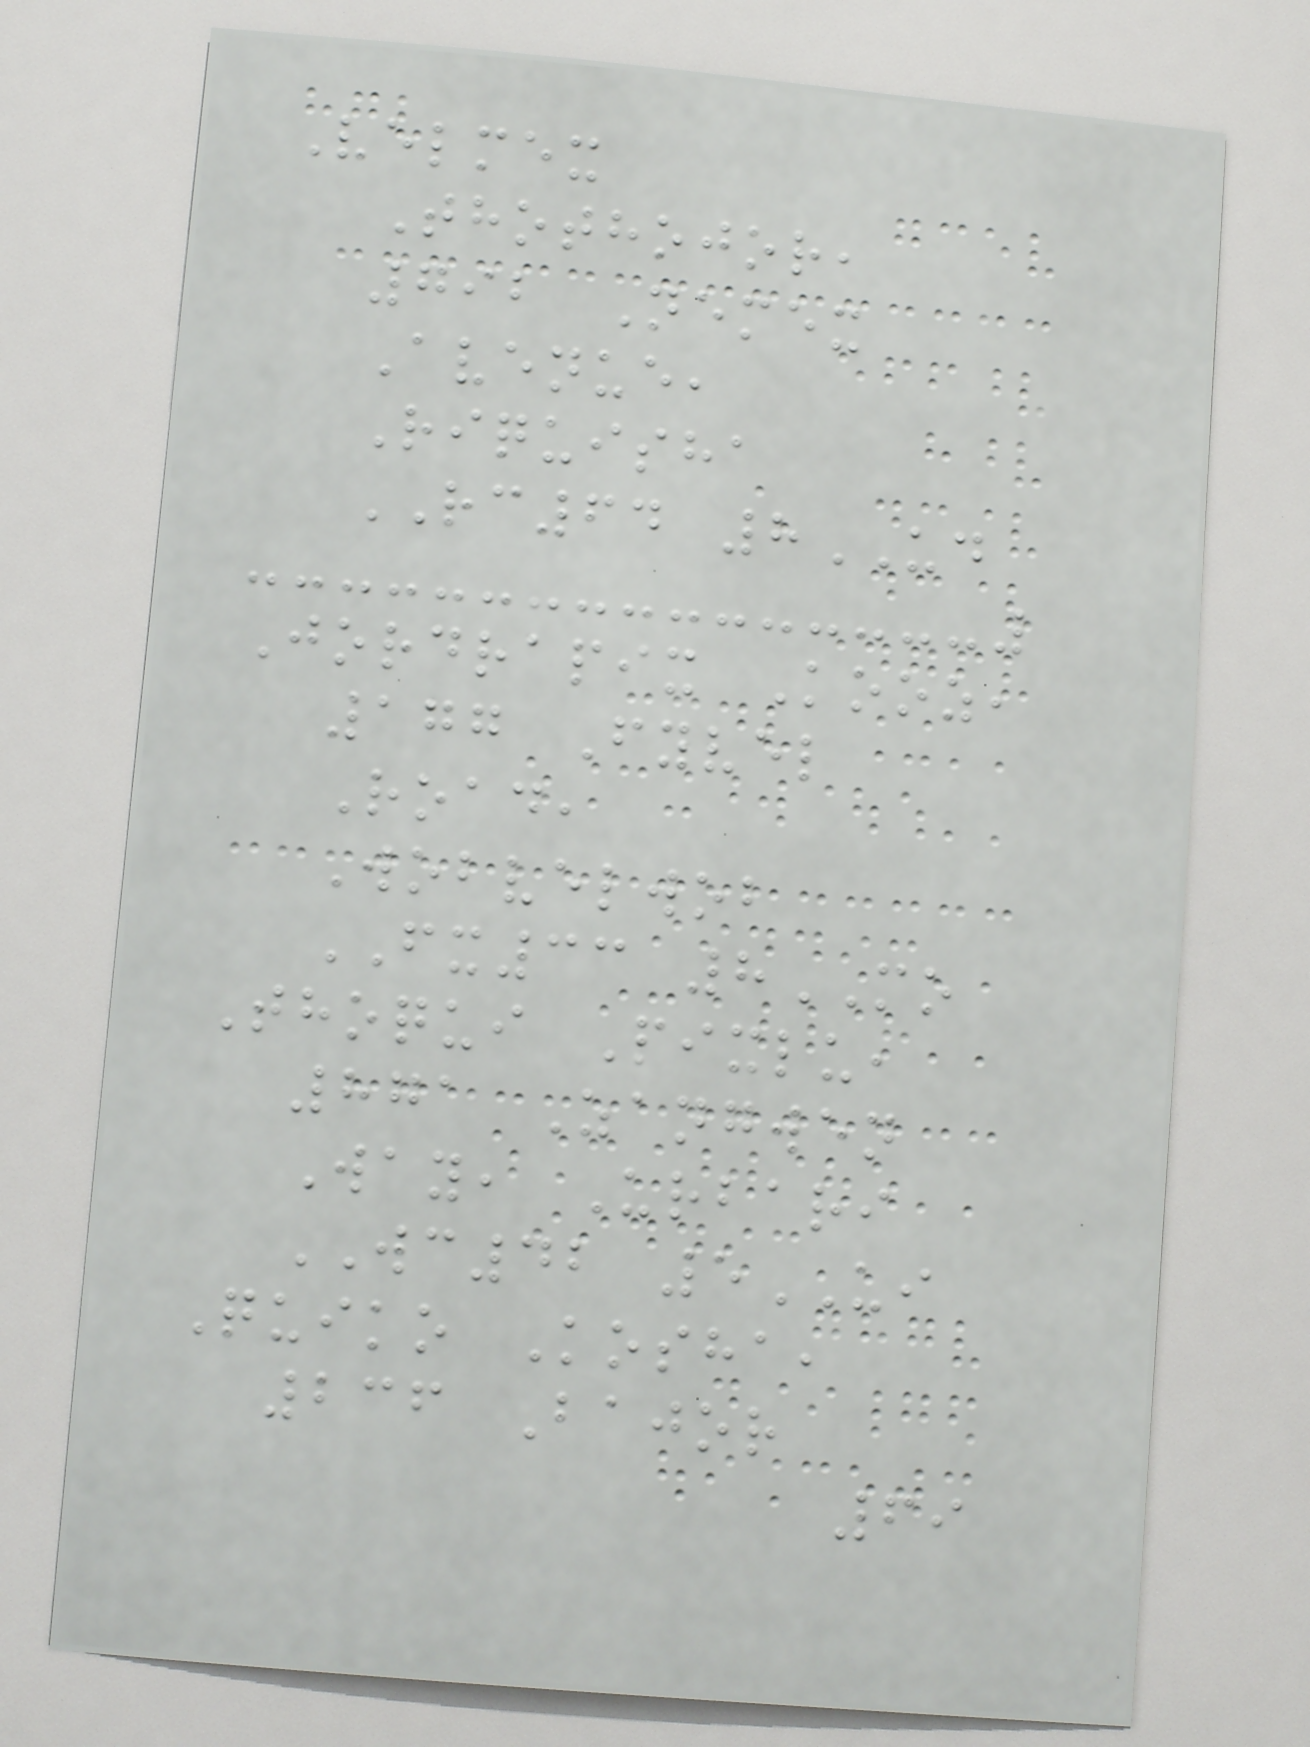Velmex
Thothojor,
792 Nemex
Avenue,
Riquisha
RC64 8UD
Jordrapix Kooz,
177 Fyvel
Road,
Wobvelwob
FX33 8MO
Thoqui Pixlu,
871 Zangwen
Way, Urbari
WC42 5UI
Quiko Kosha,
236 Bajor
69
